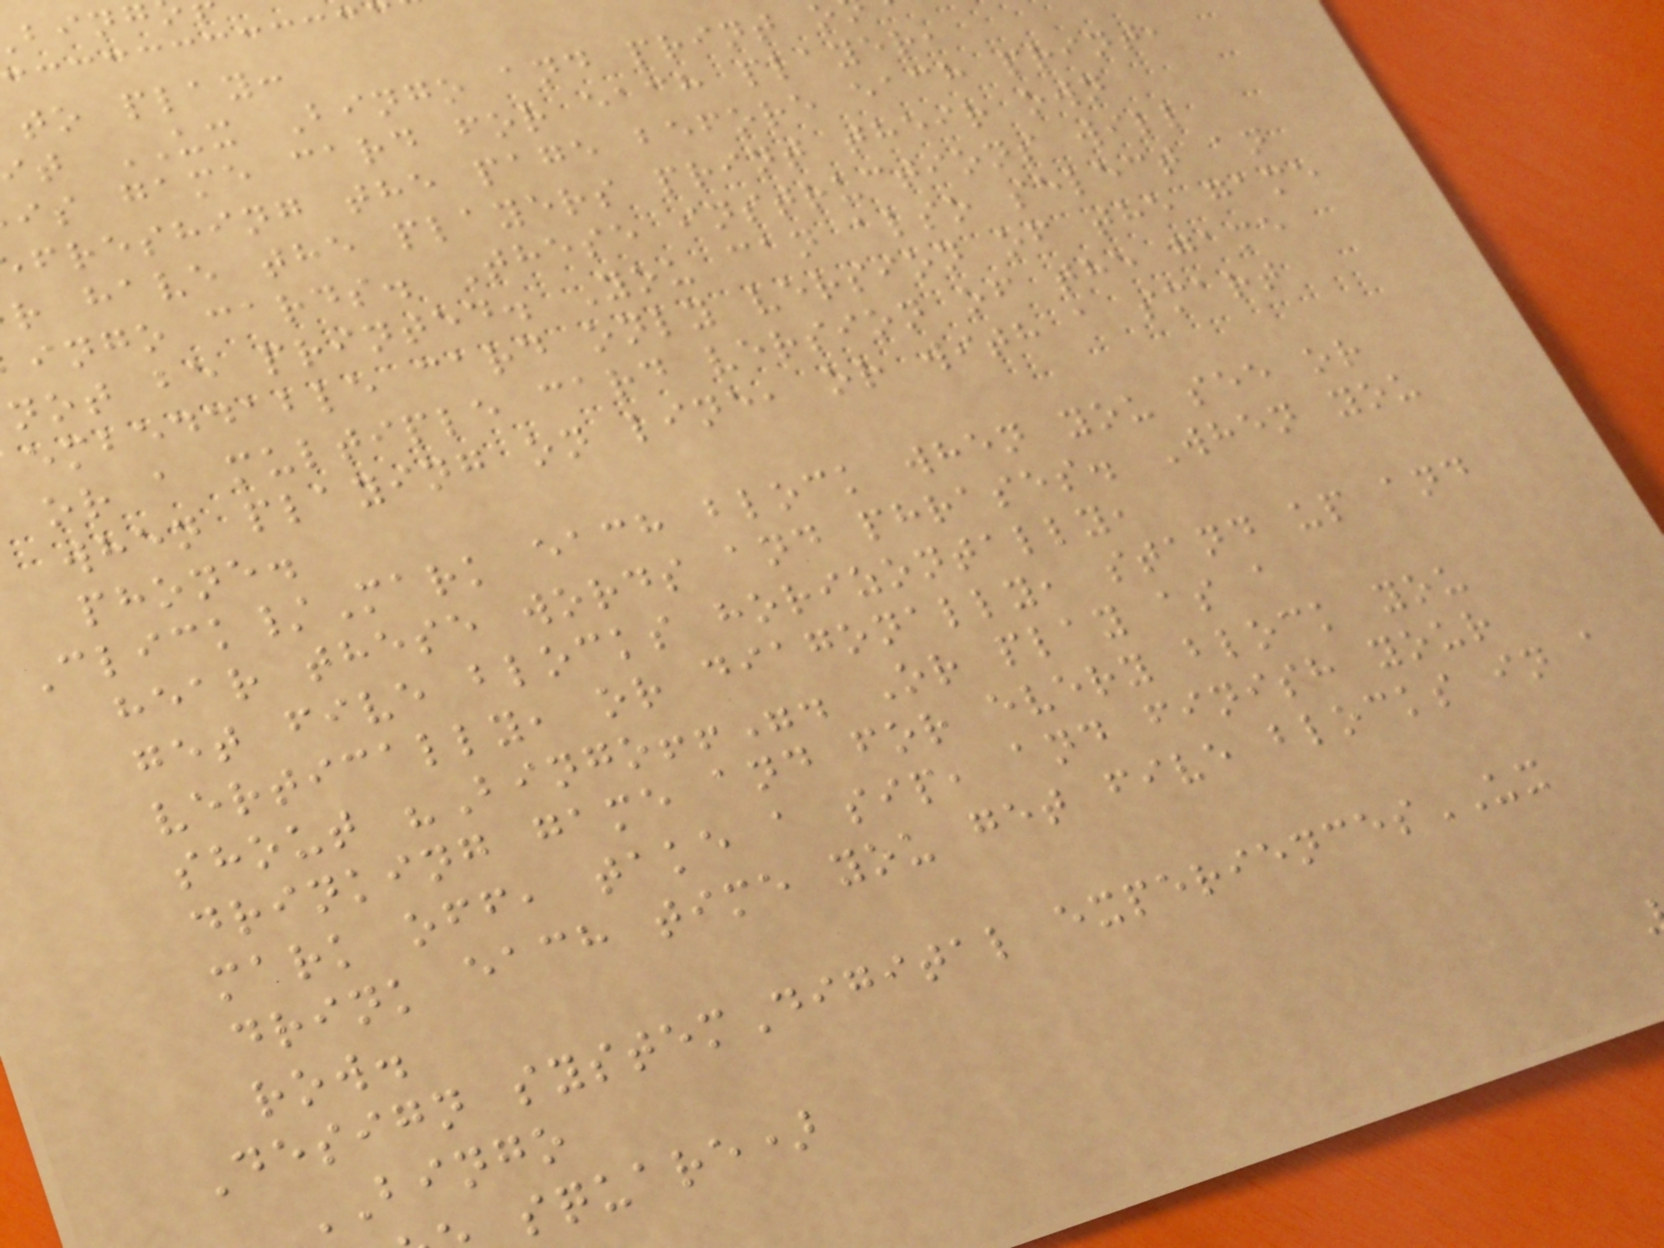to play:
t UX Bingo and print o
is game card for each player,
freshing the page before each print,
r have the players print their own
ingo cards. These instructions will
not be printed. You can also select an
embeddable card only version of the game
or a multiple card version of the game
when playing on line, or with a smart
phone.
Click/Mark each block when you see or
hear these words and phrases. When you
get five blocks horizontally,
vertically, or diagonally, stand up and
shout "Bingo!!". Or play as a
drinking game and for every block you
mark off, take a sip, and finish your
drink each time you get five blocks in a
row.
Design systemDigital experiencesUX
BINGO
square)
